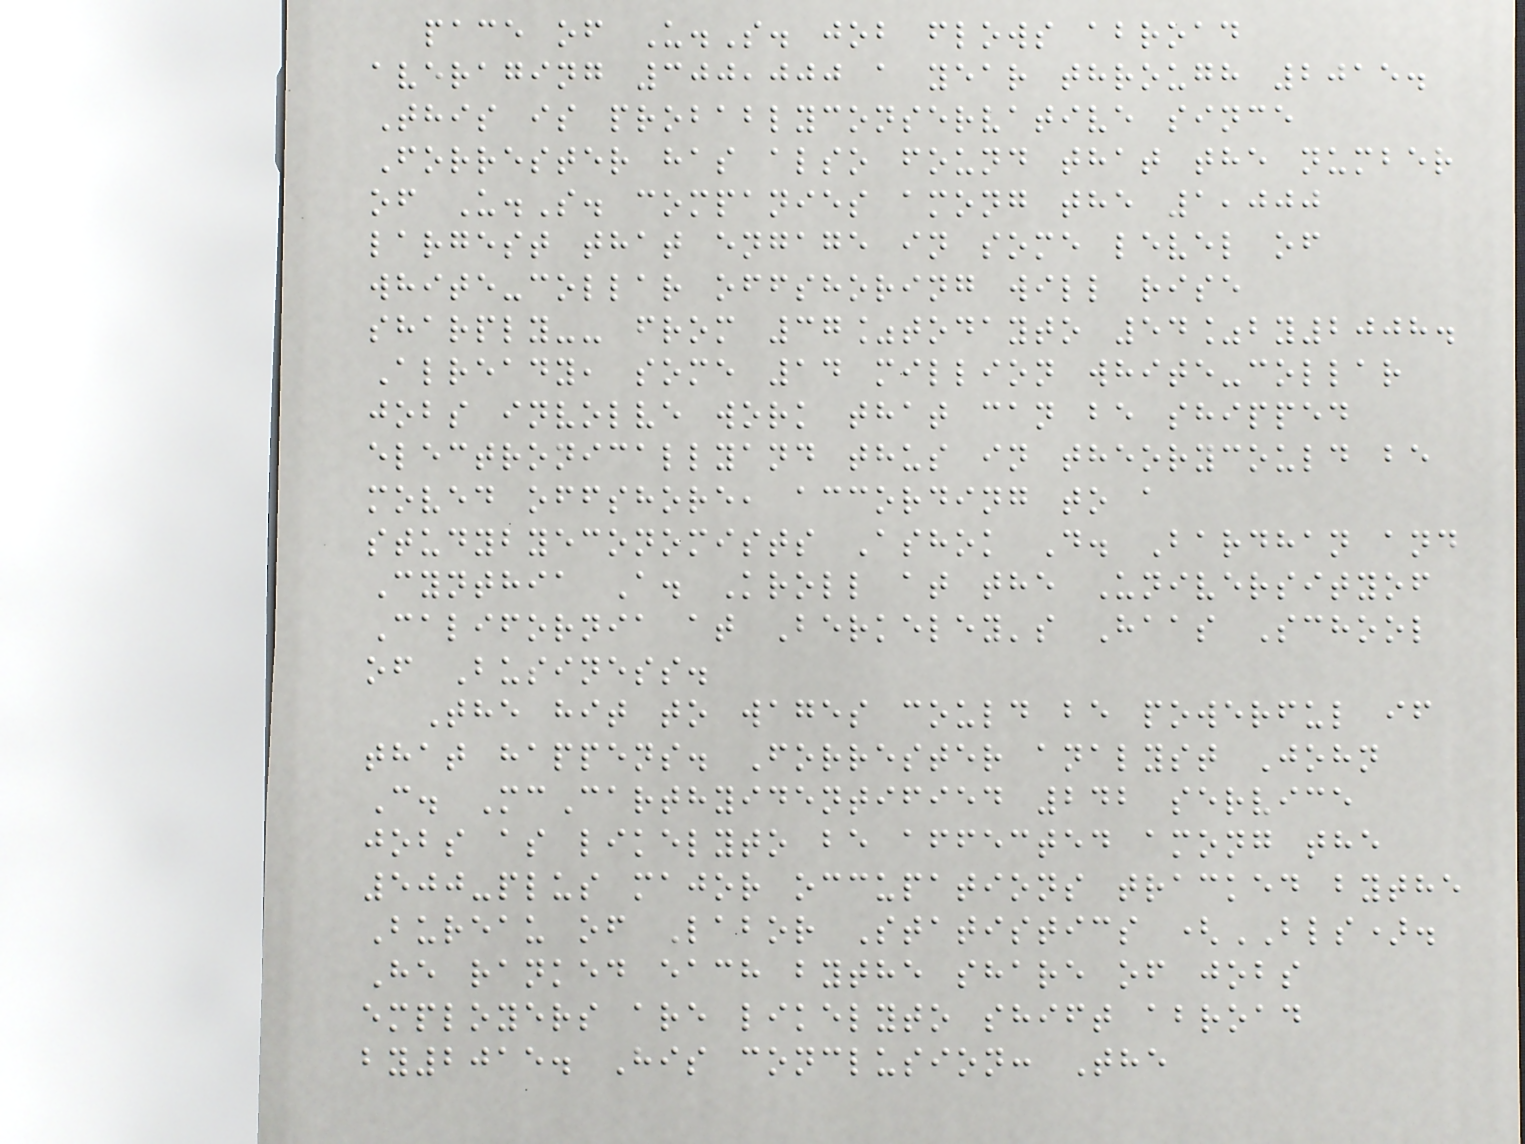pace of U.S. job flows abroad
averaging 300,000 a year through 2015.
This is probablyconservative since
Forrester has also found that the number
of U.S. companies among the 1,000
largest that engage in some level of
white-collar offshoring will rise
sharply-- from 37%todayto 54%by2008.
Already, some 14 million white-collar
jobs involve work that can be shipped
electronicallyand thus in theorycould be
moved offshore, according to a
studybyeconomists Ashok D. Bardhan and
Cynthia A. Kroll at the Universityof
California at Berkeley's Haas School
of Business.
The hit to wages could be powerful if
that happens. Forrester analyst John
C. McCarthyidentified 242 service
jobs as likelyto be affected among the
500-plus major occupations tracked bythe
Bureau of Labor Statistics (BLS).
He ranked each bythe share of jobs
employers are likelyto shift abroad
by2015. His conclusion: The
